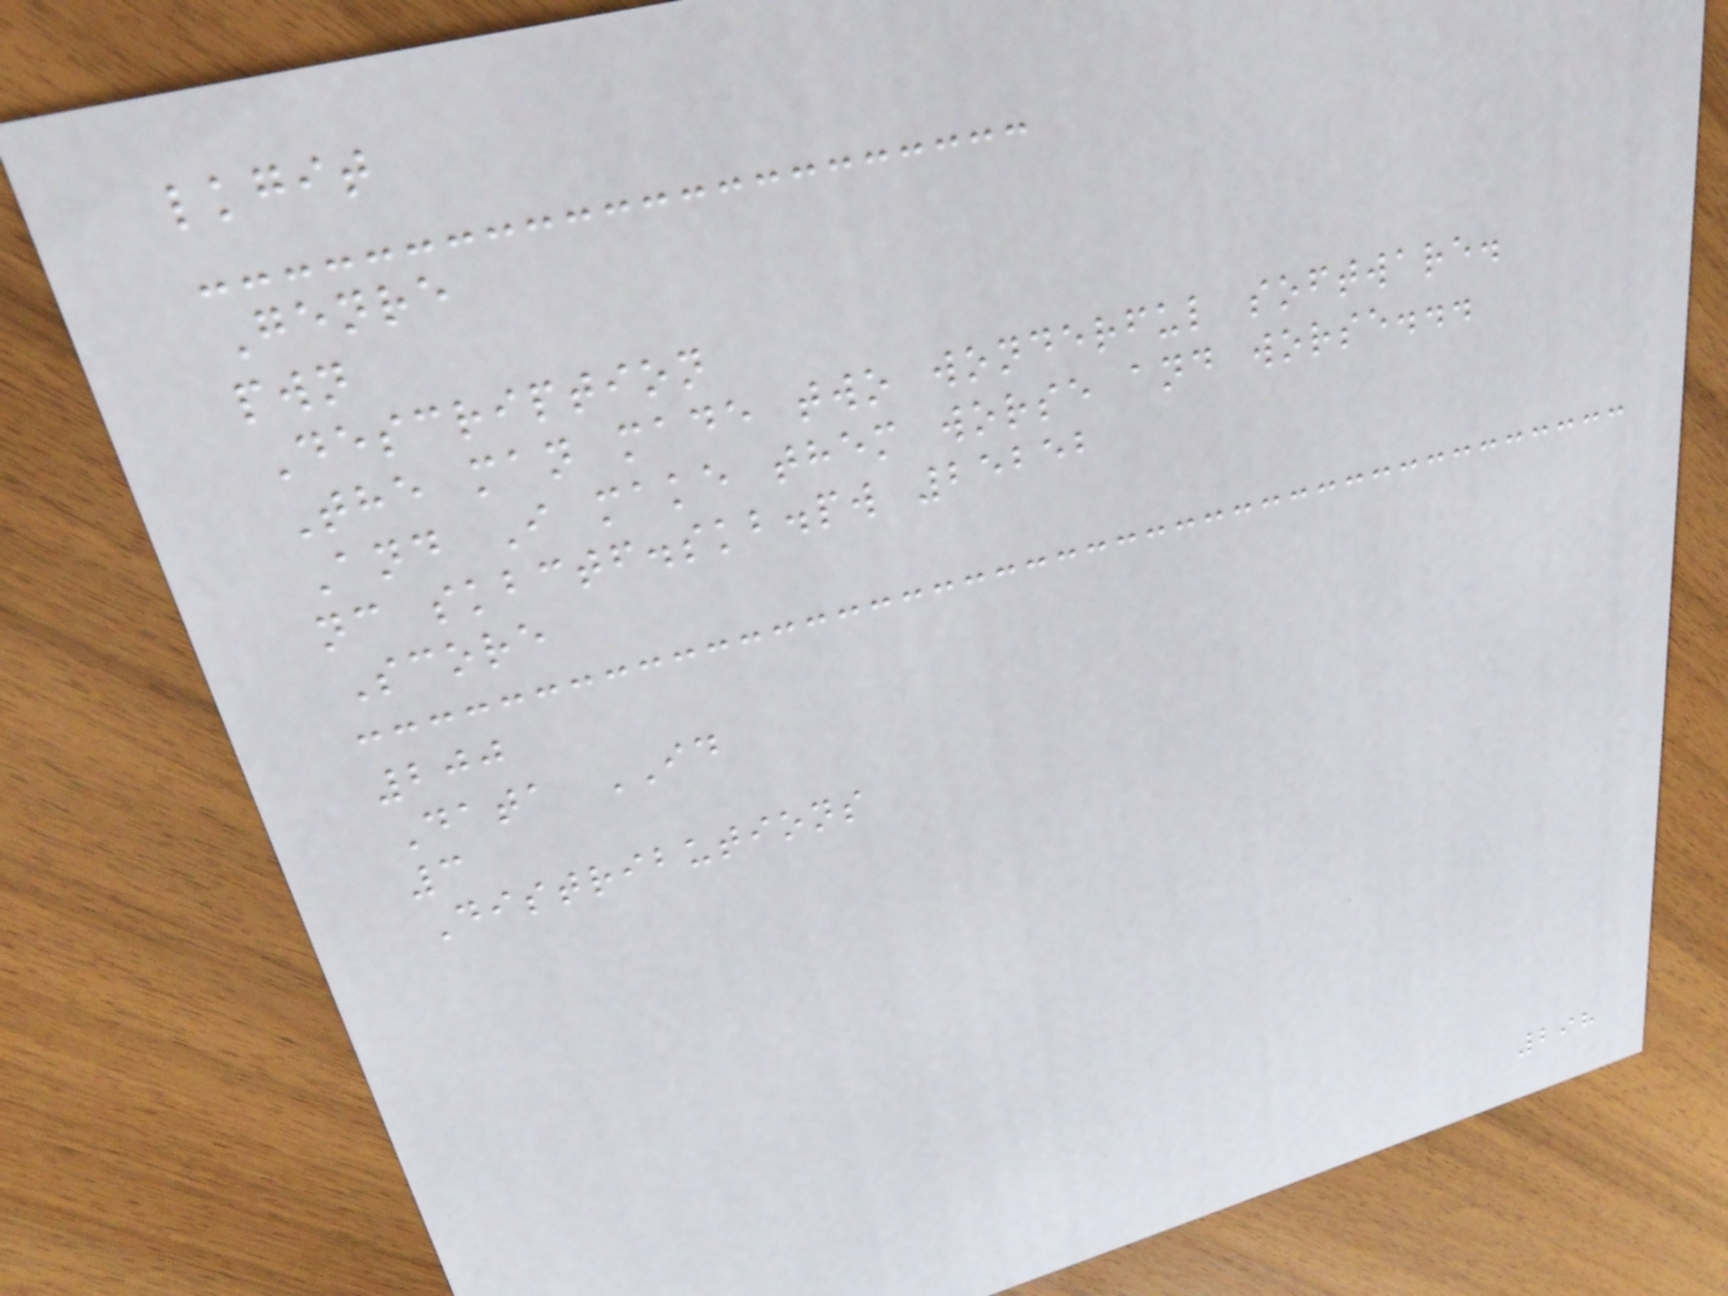lkgit
Genre
pwn
Description
The man made two wonderful software.
And I make them worse and worse...
nc skbctf.skb.pw 25252
Score
200
Data ID
3
Distributions
298
